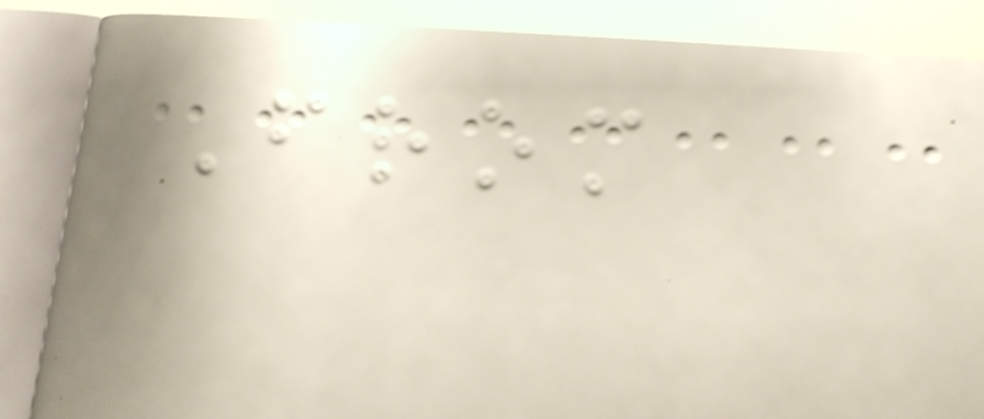From
